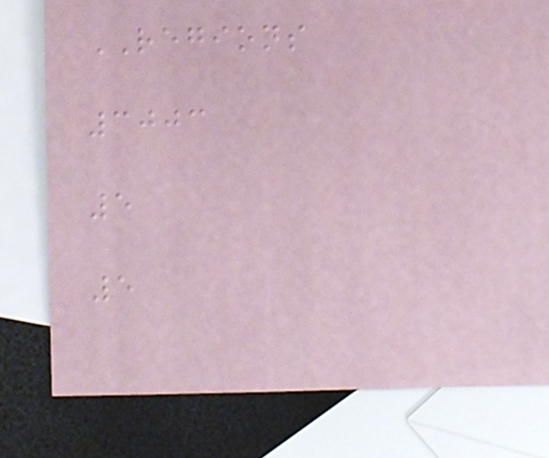REGIONS
3003
5
5
